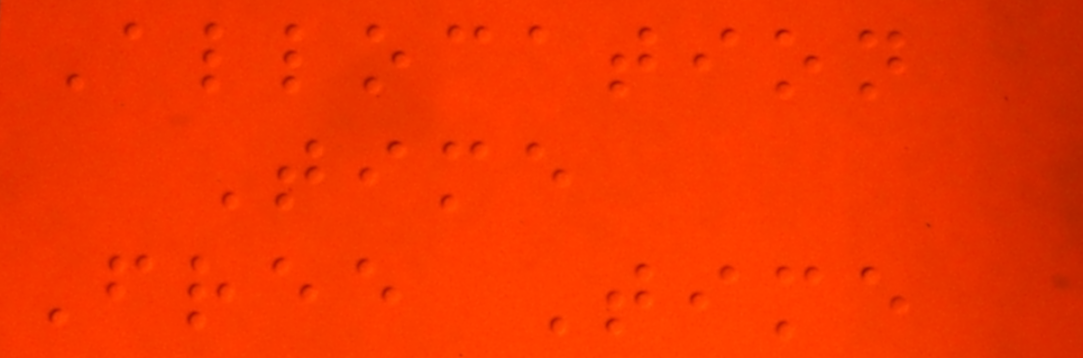Allocation
Time
Free Time
